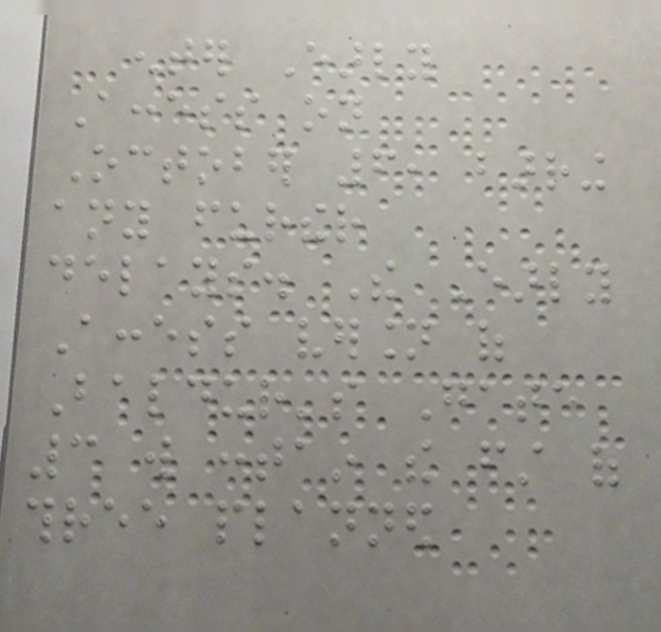enter Early
Access on
October 6, barring
any further
delays. The Early
Access version of
Baldur's Gate
3 will contain the first of
three planned
